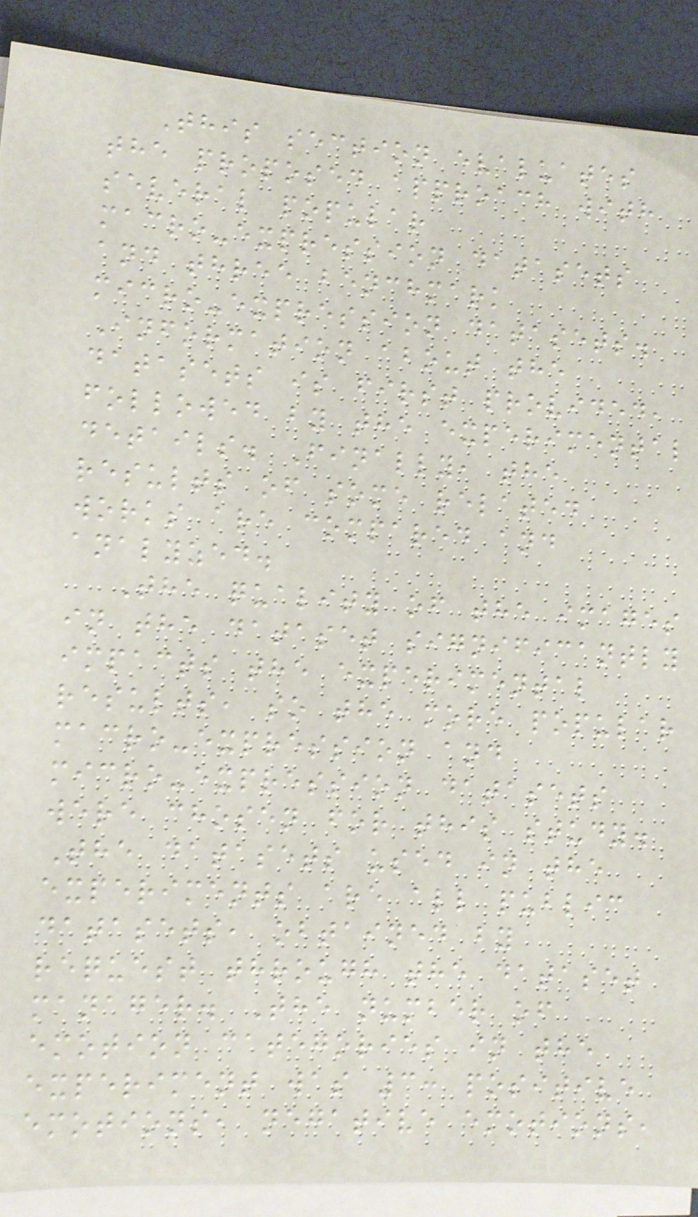This section evaluates
the proposed approach with
several popular
macro-expression datasets
and three benchmark
micro-expression datasets.
Information about the
datasets is first provided,
followed by the experimental
details. Finally, the
results of some related
works are compared and
analyzed.
The quality of the images
in the dataset significantly
impacts the experimental
results, so the more popular
macro-expression and
micro-expression datasets
were chosen for this study.
The datasets used in the
experiments are all public
datasets, obtained by
request through the dataset
manager. The number of
emotion categories in the
experiment was 3: positive
emotions, negative emotions,
